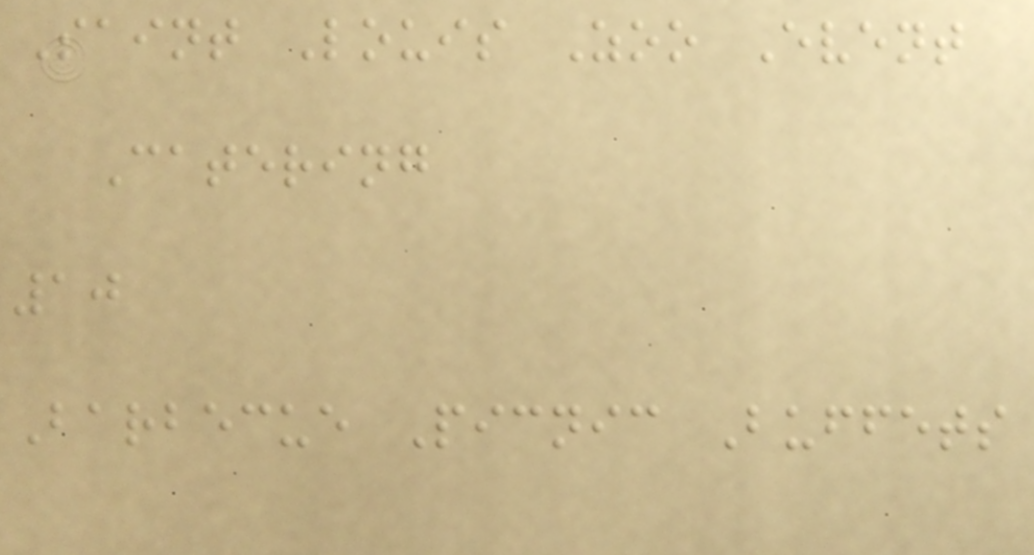Saint Louis Zoo Event
Catering
10
Barbecue Picnic Buffets
